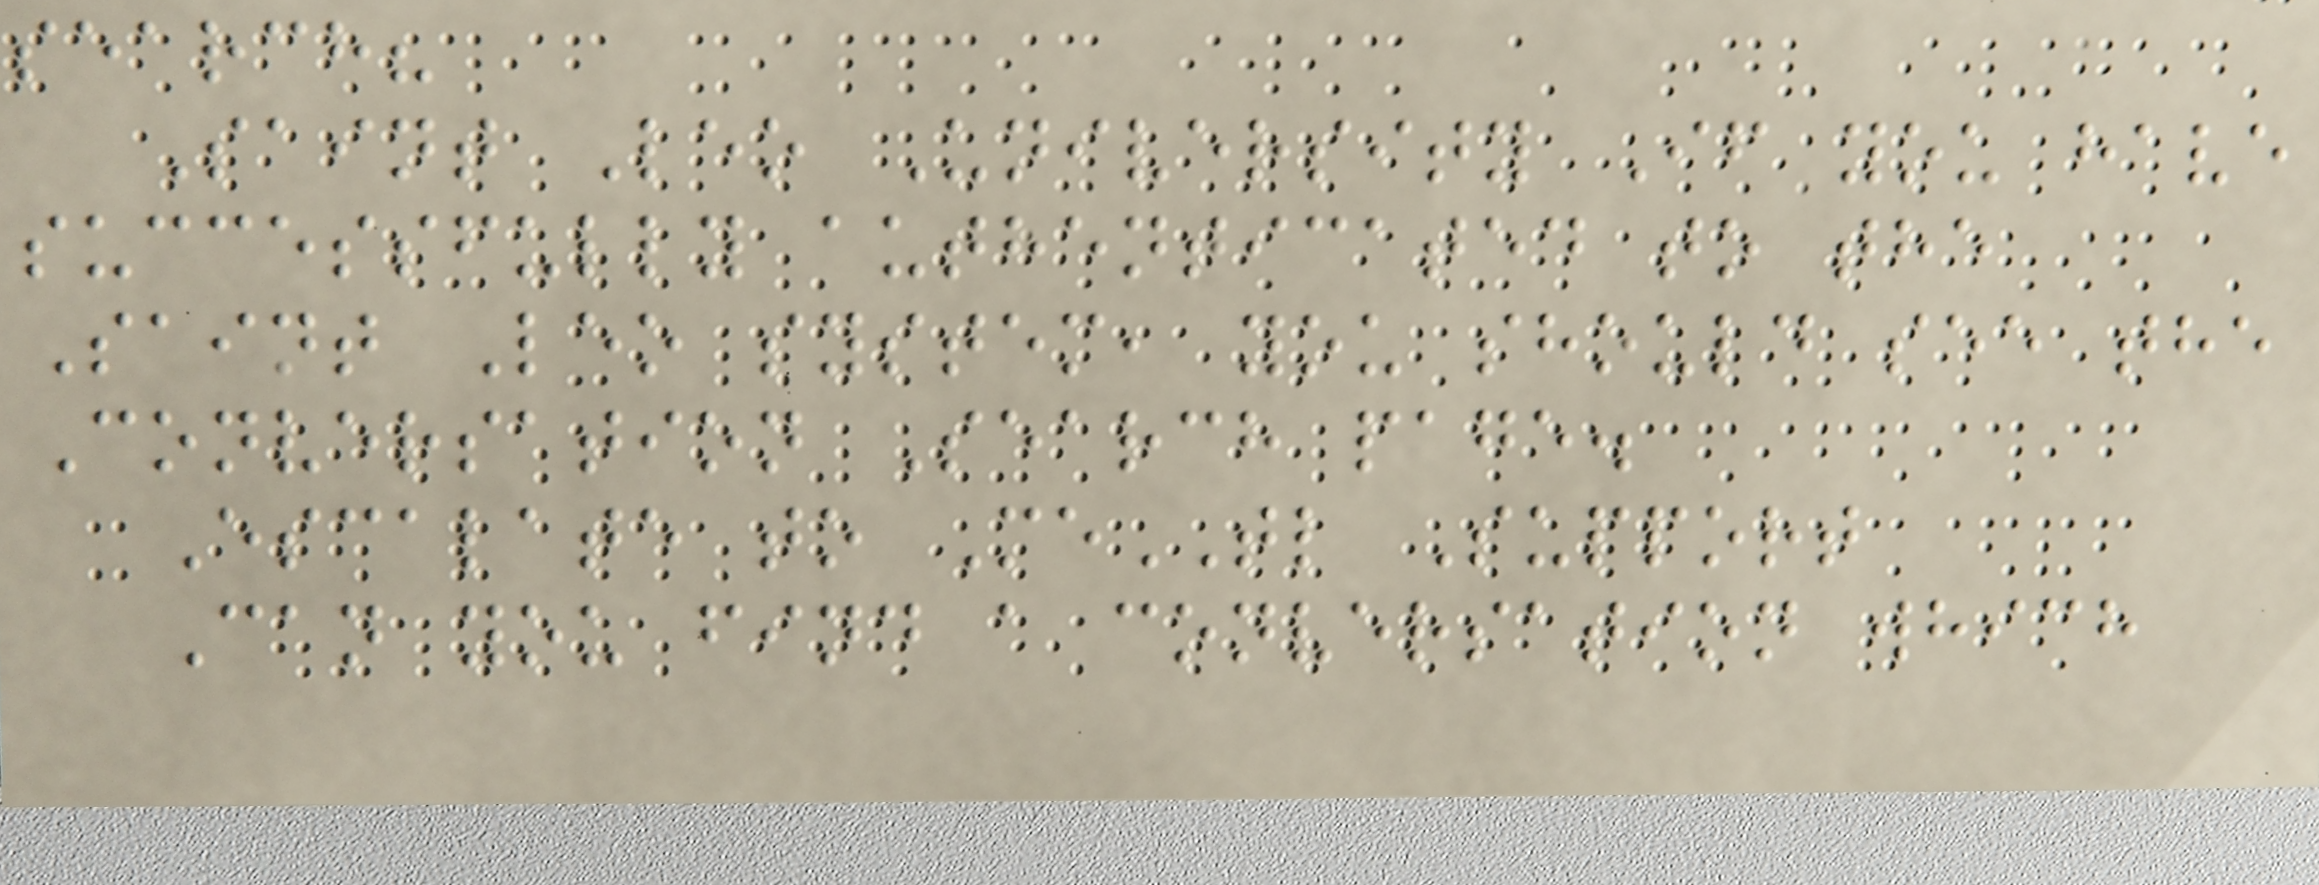search?
Saint Leo University If you have
successfully authenticated to the
Saint Leo system, you should see the
Conversation Search page.
Escalate to MeTL Support
Can you find a conversation which
